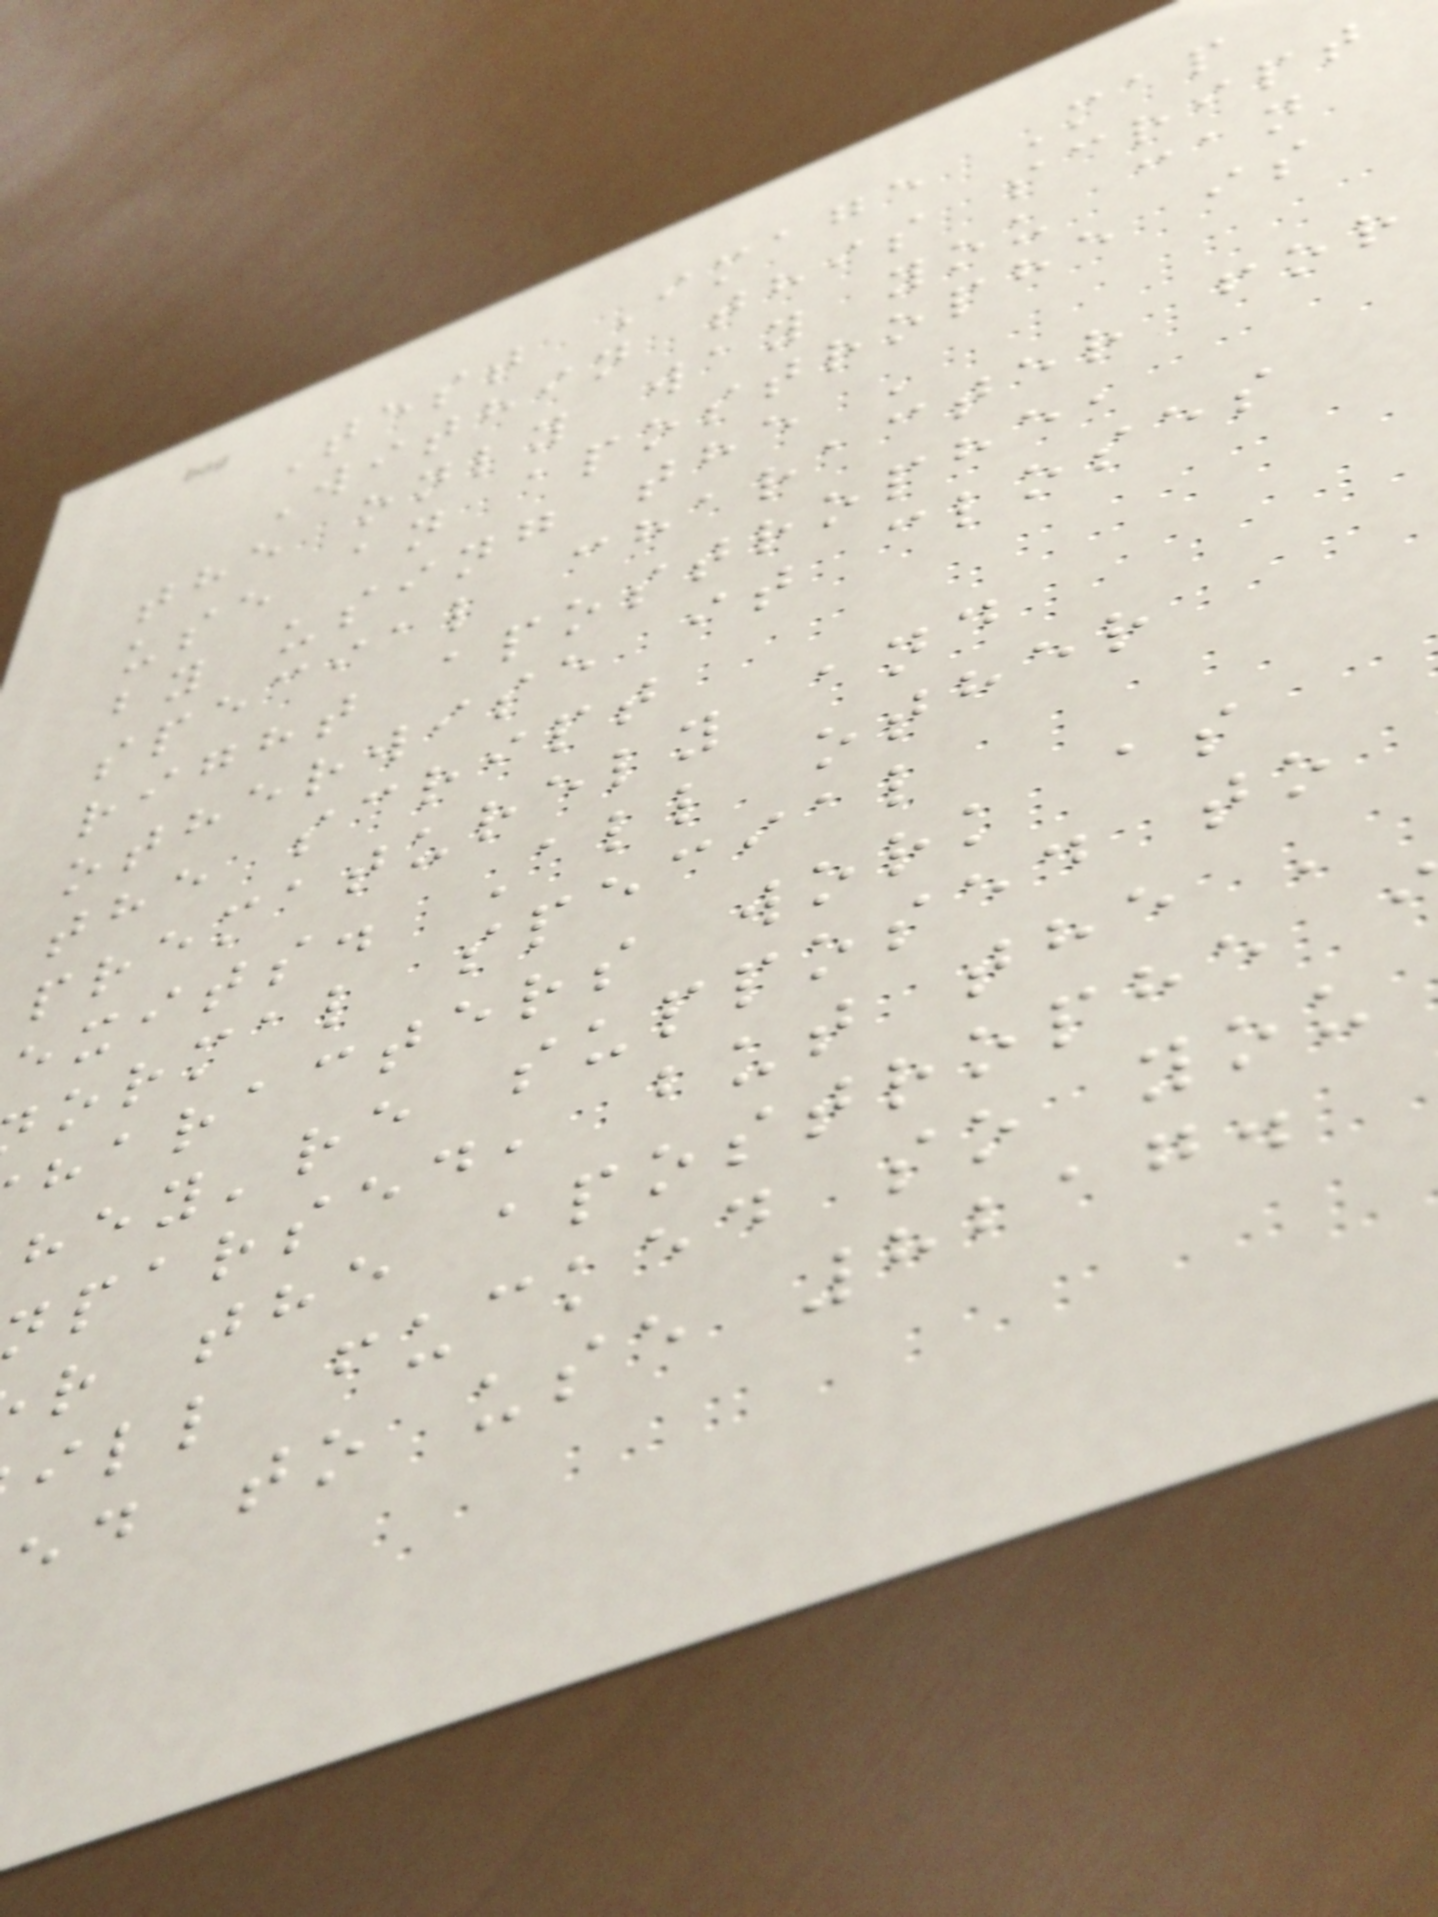Test Image Map
Within this script
the only way you can
use an apostrophe is
by using the '
special character for
right apostrophe,
otherwise it closes
the script
prematurely and
exits. All other
ormal special
haracters work as
hey're supposed to
parsed, but the '
r the apostrophe
ill fucked so you
ed to use 8217.
